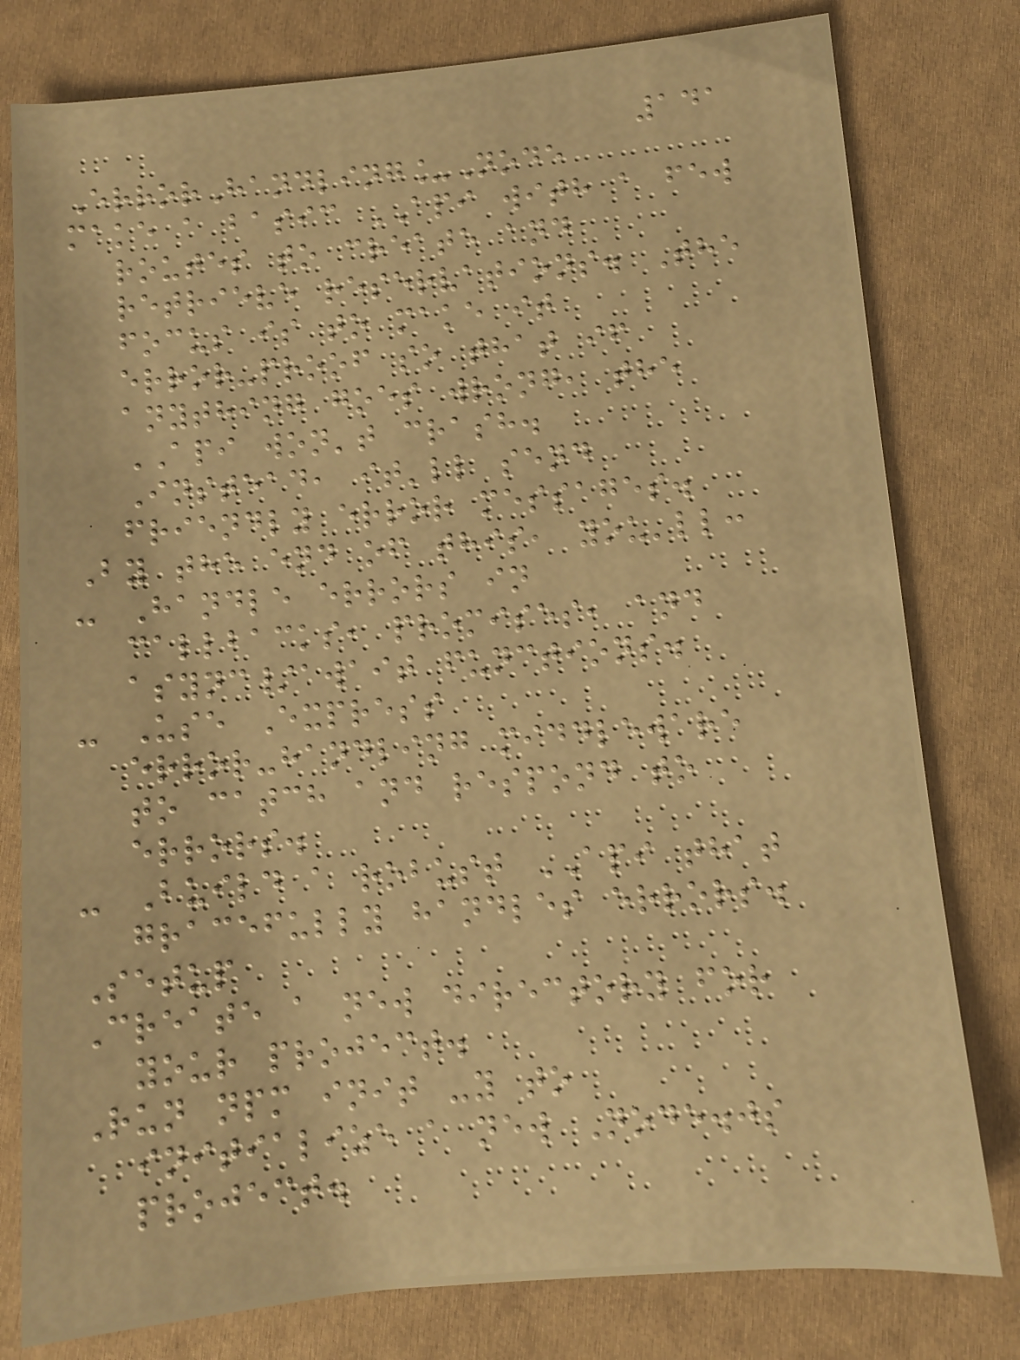141
ErrorHandling_Node
make a basic API with a few
routes to create and
retrieve reservations. The
focus is to make it
error-proof so that if
anything goes wrong, the
API won't crash.
Instead, it'll send
friendly error messages.
By the end of this, you'll:
- Handle errors in
callbacks, promises, and
async/await functions.
- Use Express
error-handling middleware
to catch and respond to
errors.
- Build a robust API that
gracefully handles errors.
Setup
Create a new directory for
your project.
Run npm init -y to
initialize a new Node.js
project.
